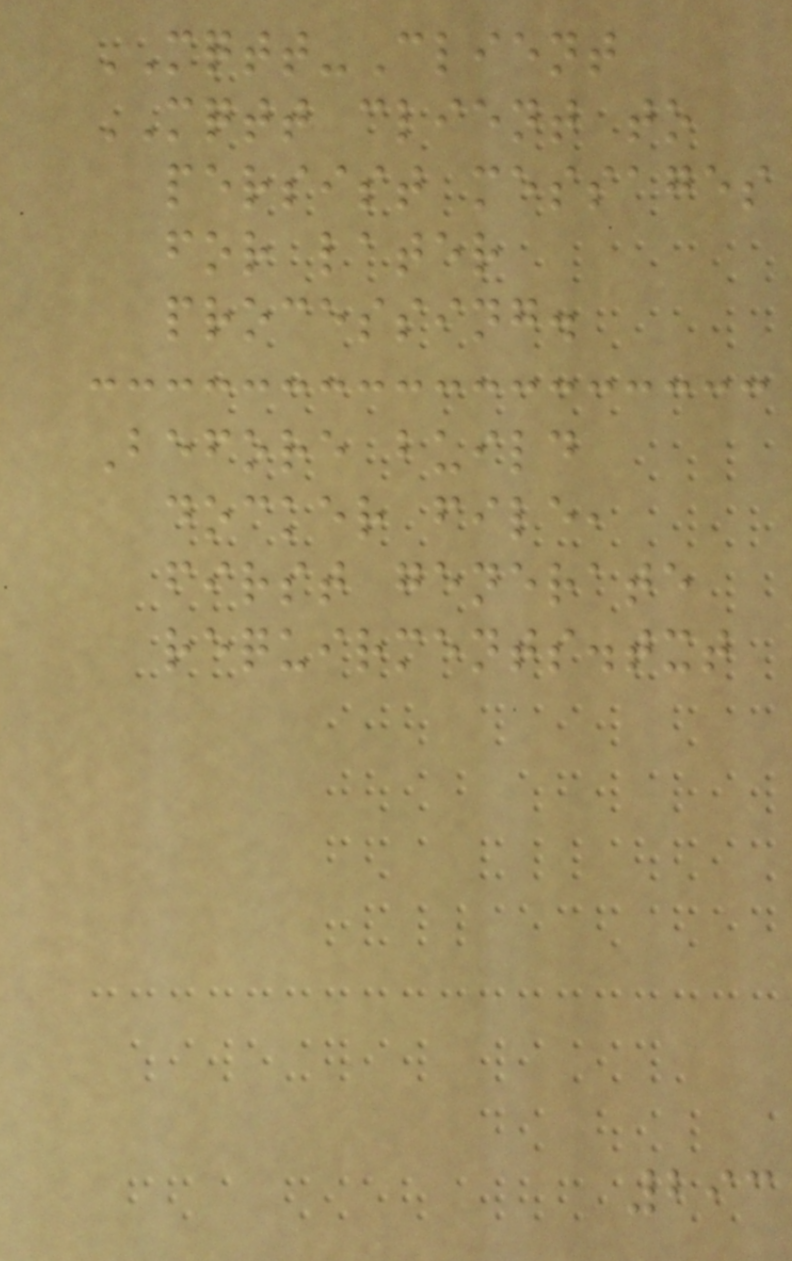MQTT-Client
MQTT client to
persist messages
for later
processing.
Before build
docker file,
first generate
requirments.txt
293
